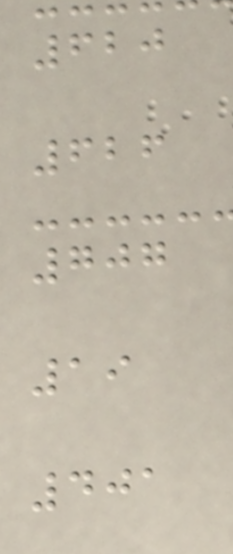620
626
707
19
401
